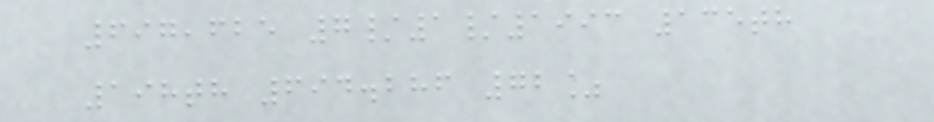697,625 7/1/1993 135th
198th 694.286 72%
